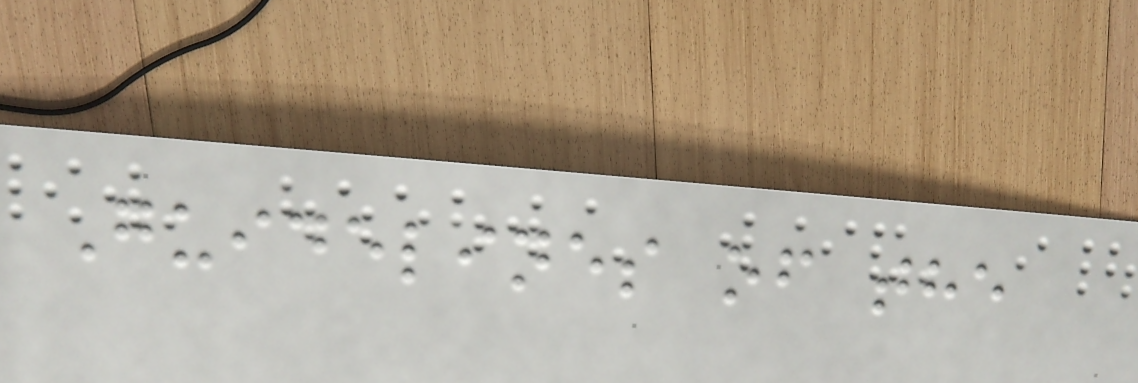Guidelines of the
